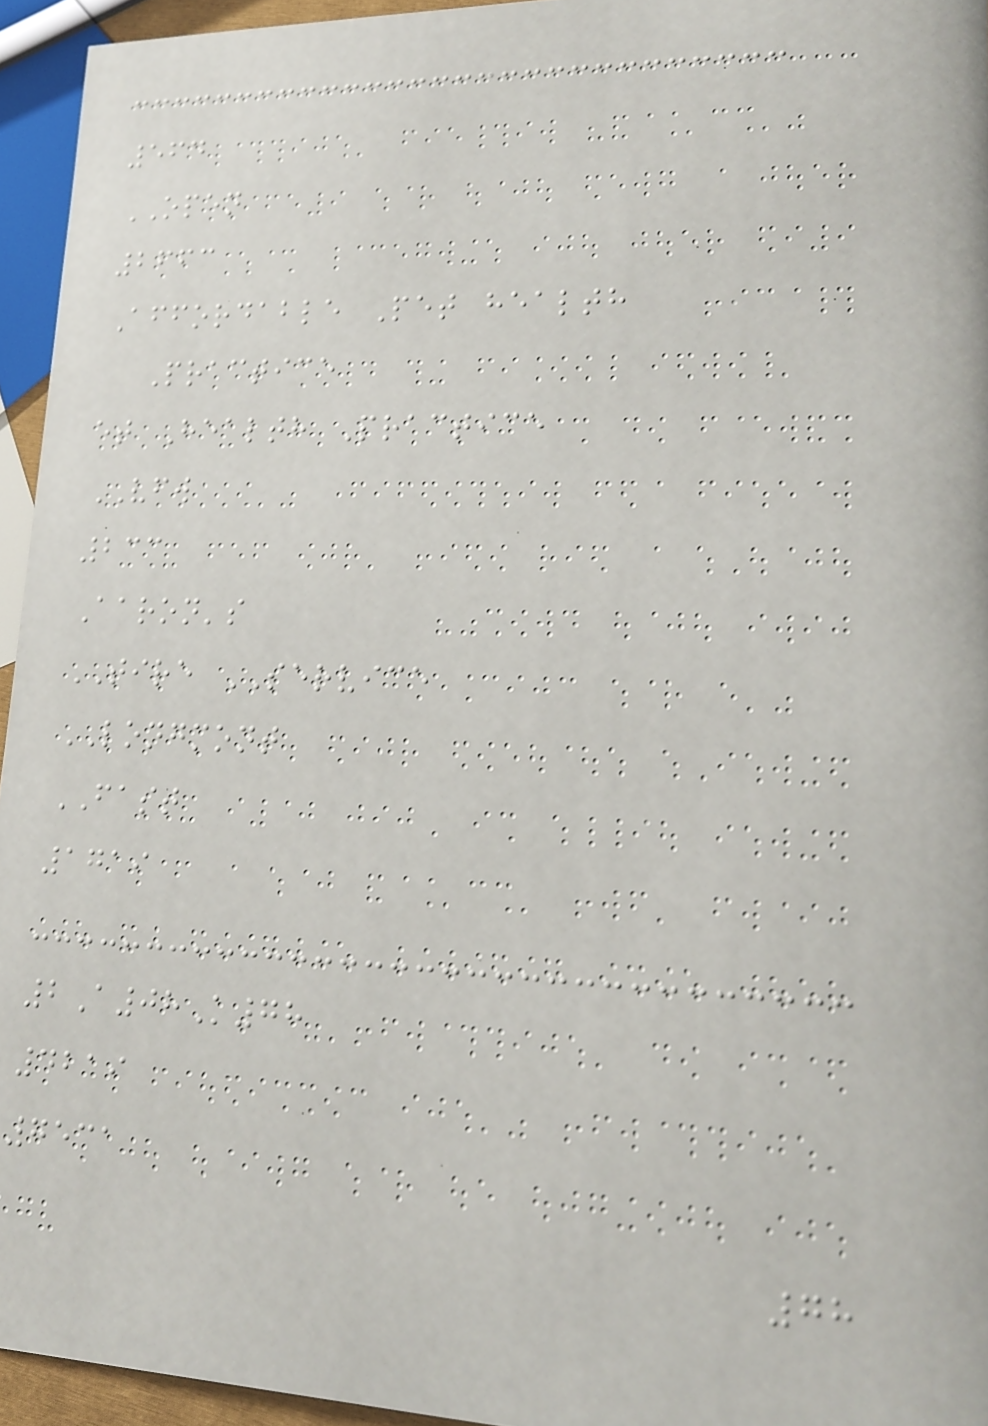564
OPEN
2663
Affordable Pet health
Practice
et Health Practice
VFW
233
Aaron's
TIRE SERVICE
LONGMONT
FAST
1719
2A08K78
4219
7531
78
